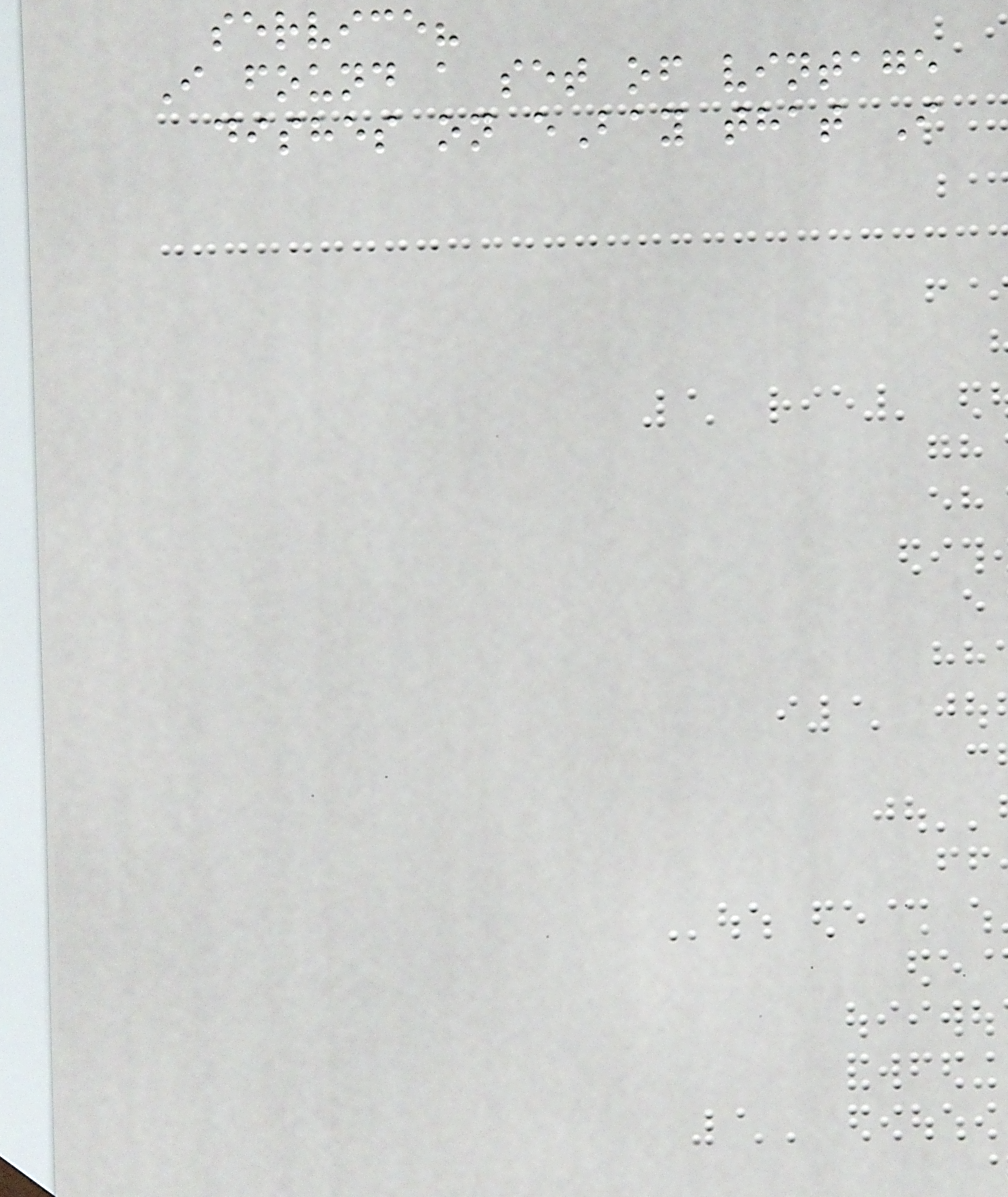service?
I found a set of vintage
dishes on eBay that I
